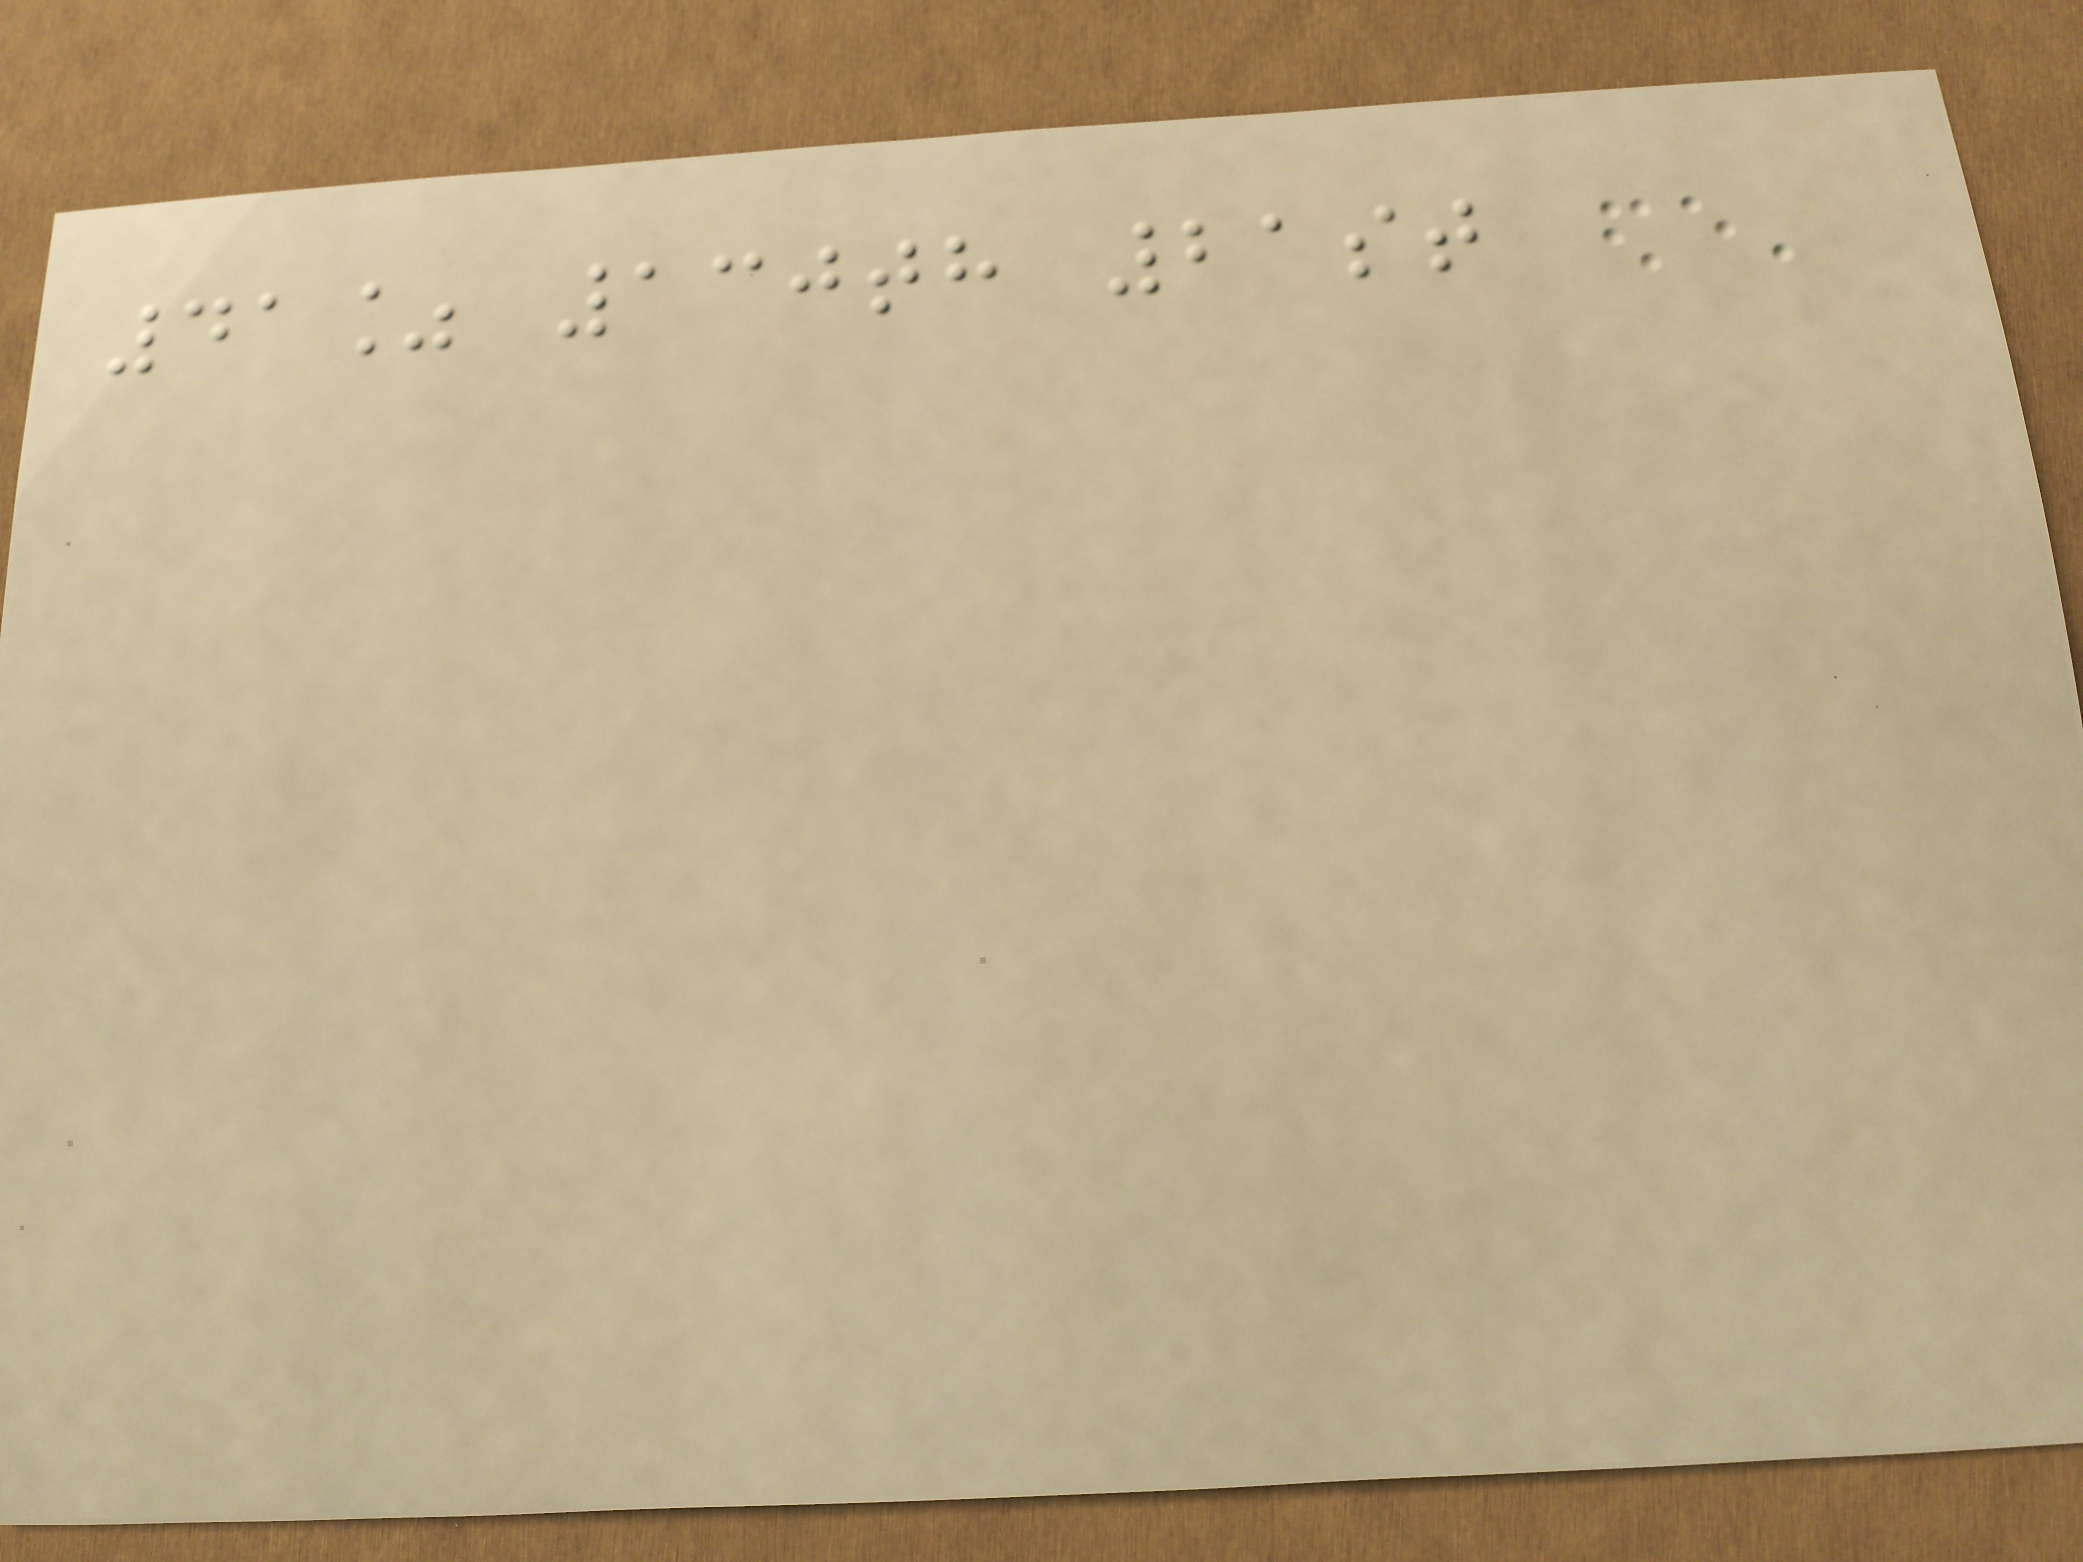41% 130th 21st
